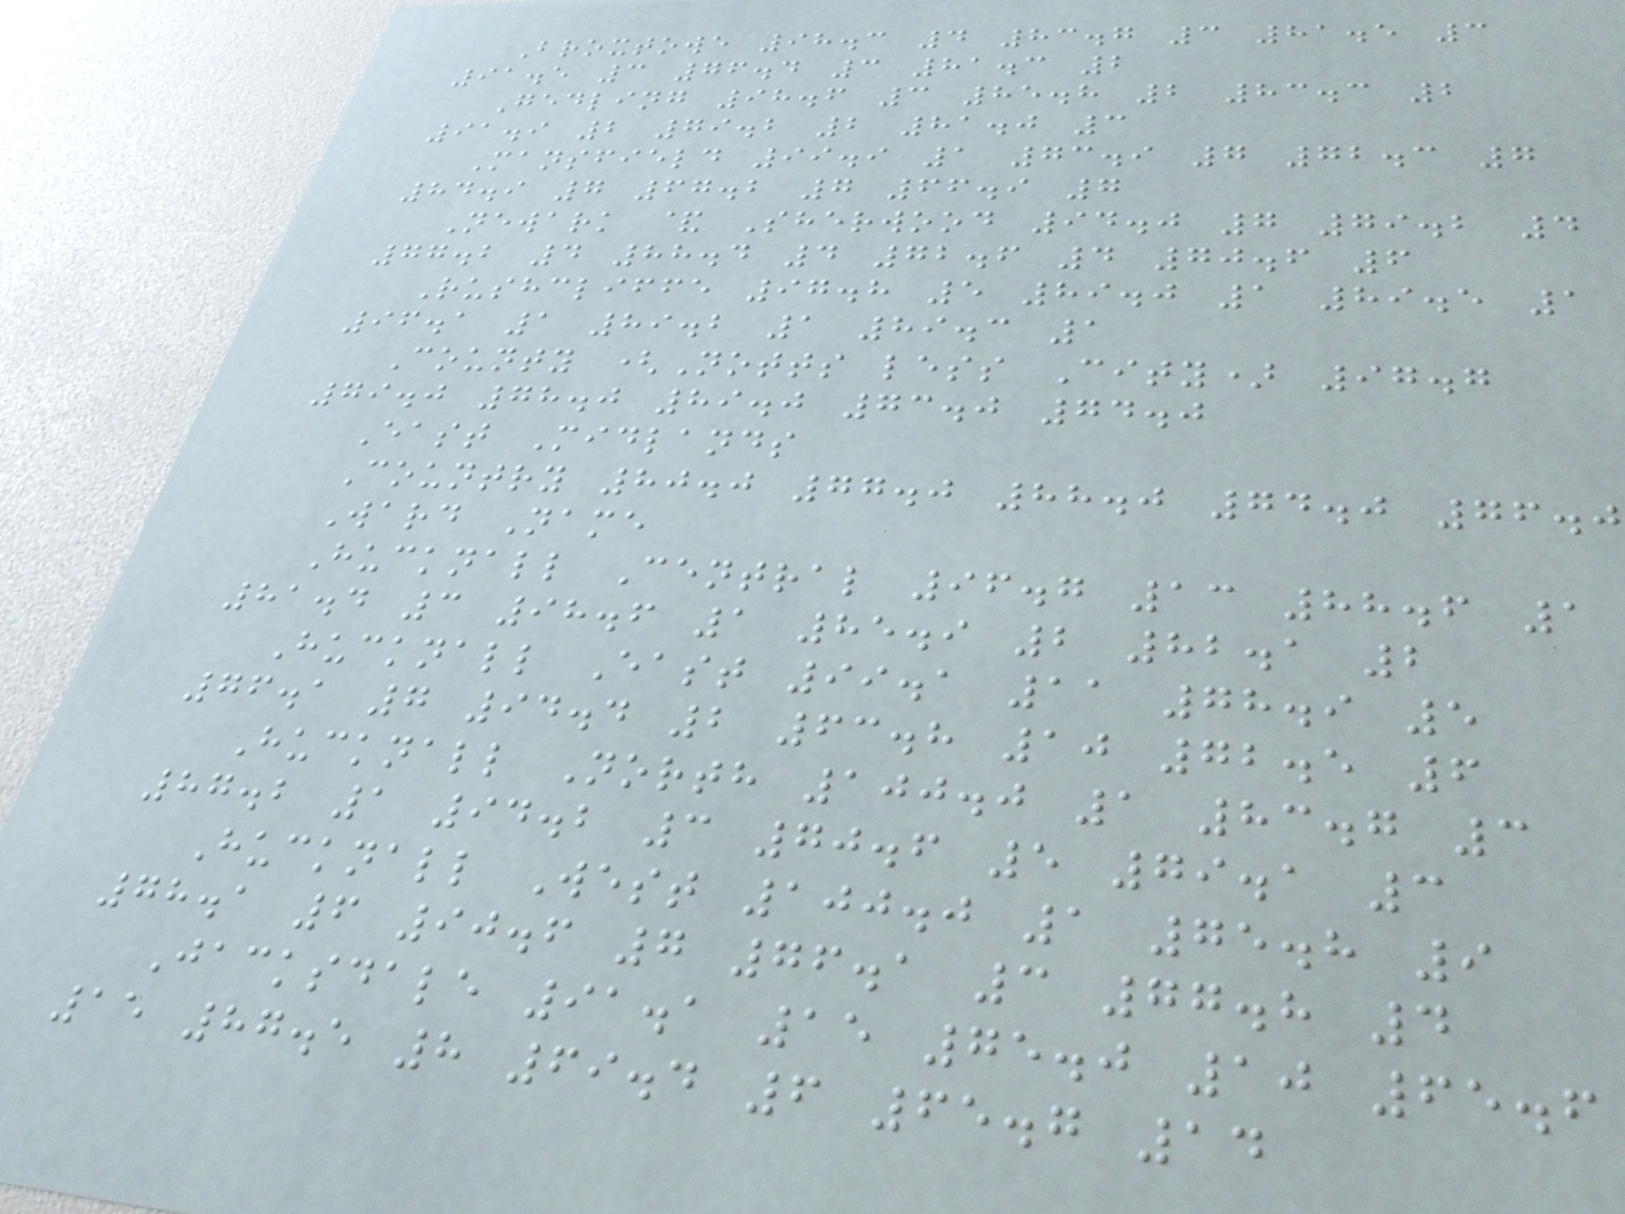Broxtowe 98.3 4 83.7 3 81.5 3
91.5 3 76.4 3 81.3 2
Gedling 98.6 3 85.8 2 83.3 2
91.9 2 79.2 2 81.0 3
Mansfield 99.9 1 73.9 7 72.3 7
84.9 7 67.2 7 66.9 7
Newark & Sherwood 94.0 7 79.2 4
77.2 4 88.4 4 72.6 4 70.6 6
Rushcliffe 97.8 5 89.0 1 89.5 1
96.1 1 89.2 1 89.3 1
County (Notts less City) 97.7
79.0 78.0 89.0 73.0 74.0
East Midlands
Country 80.0 77.0 88.0 74.0 76.0
Ward Name
Hucknall Central 96.7 13 88.6 1
81.4 3 98.6 1 85.9 2 82.1 2
Hucknall East 99.1 11 78.9 5
76.1 7 94.4 2 63.8 10 72.5 6
Hucknall North 100.0 1 83.7 3
87.2 1 94.2 3 70.6 5 79.1 3
Hucknall West 100.0 1 75.8 9
78.1 6 90.6 7 76.1 3 77.8 4
Jacksdale 91.1 15 75.0 10 65.6
15 87.5 8 69.4 6 65.7 14
